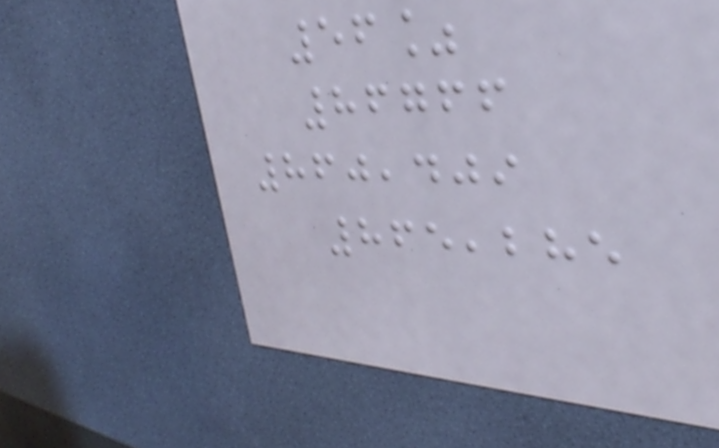56%
86766
860,409
865,285
